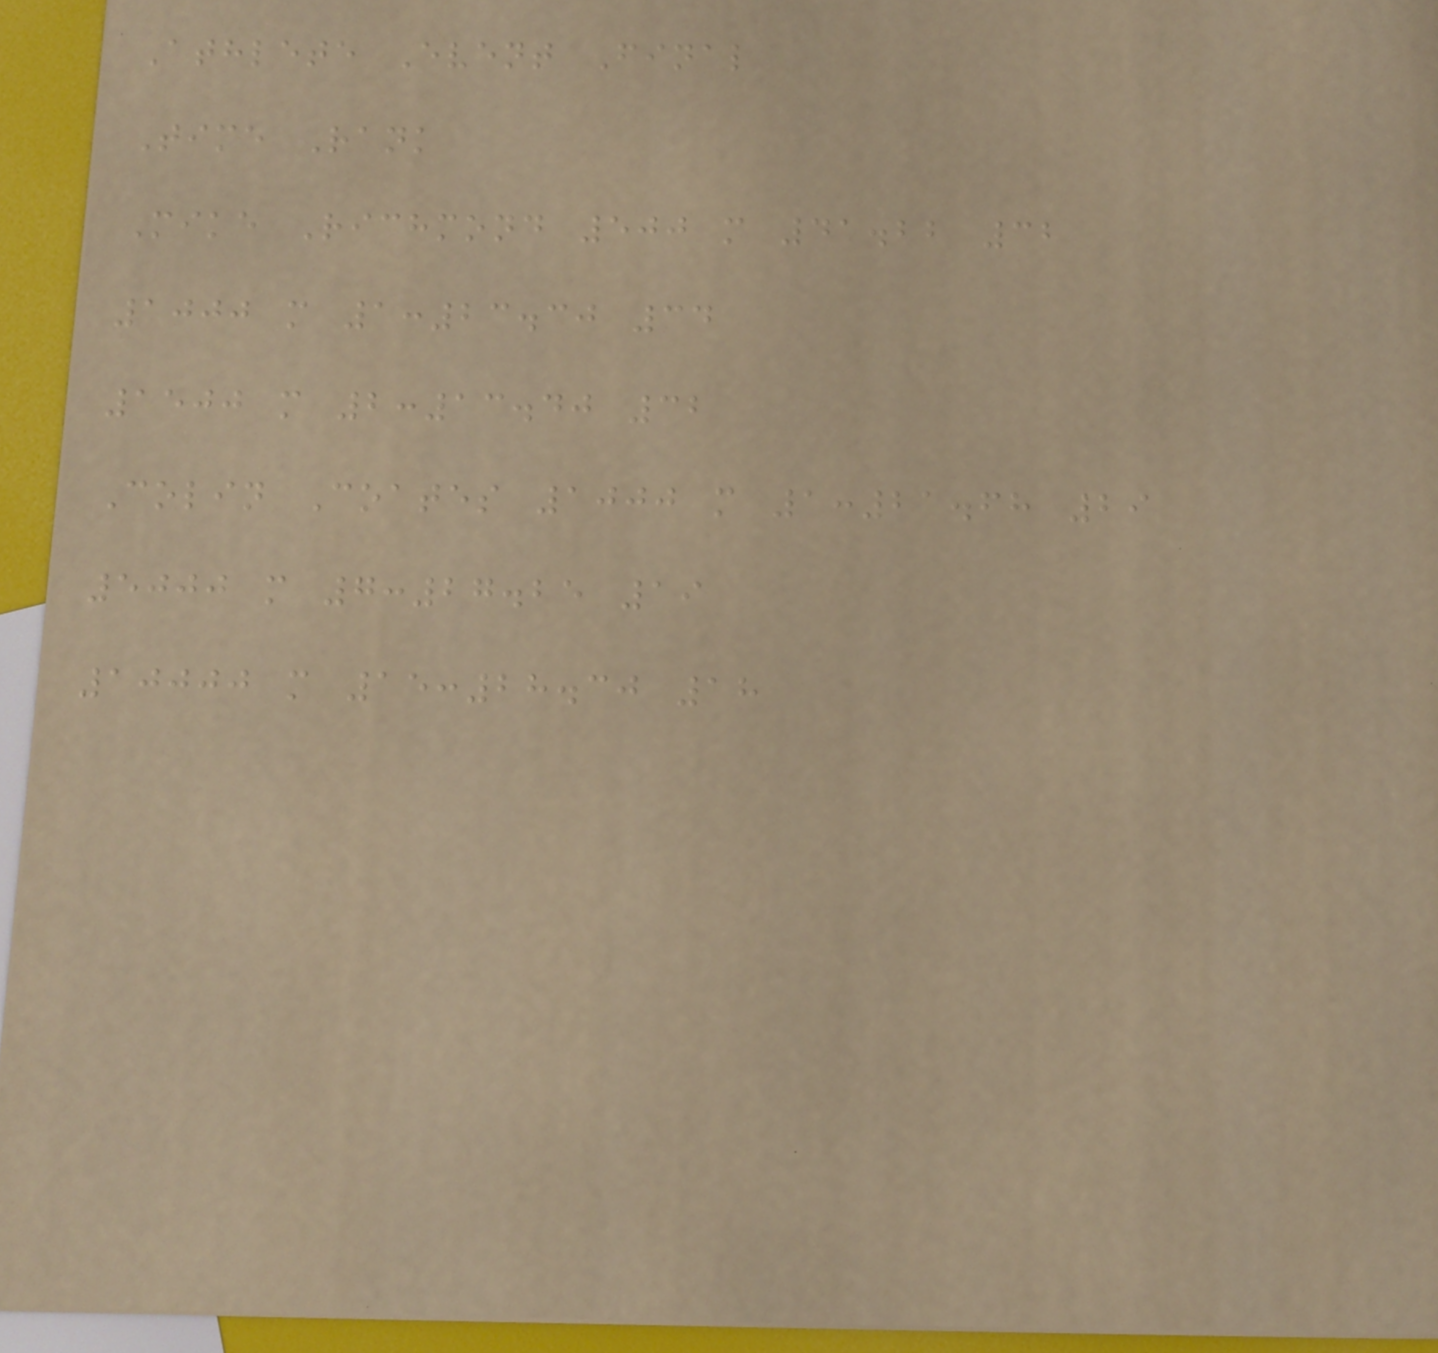Athlete Event Final
Time Rank
Mike Richmond 500 m 41.22 32
1000 m 1:23.30 34
1500 m 2:13.40 32
Colin Coates 1000 m 1:21.68 29
5000 m 7:27.25 19
10000 m 15:28.30 18
